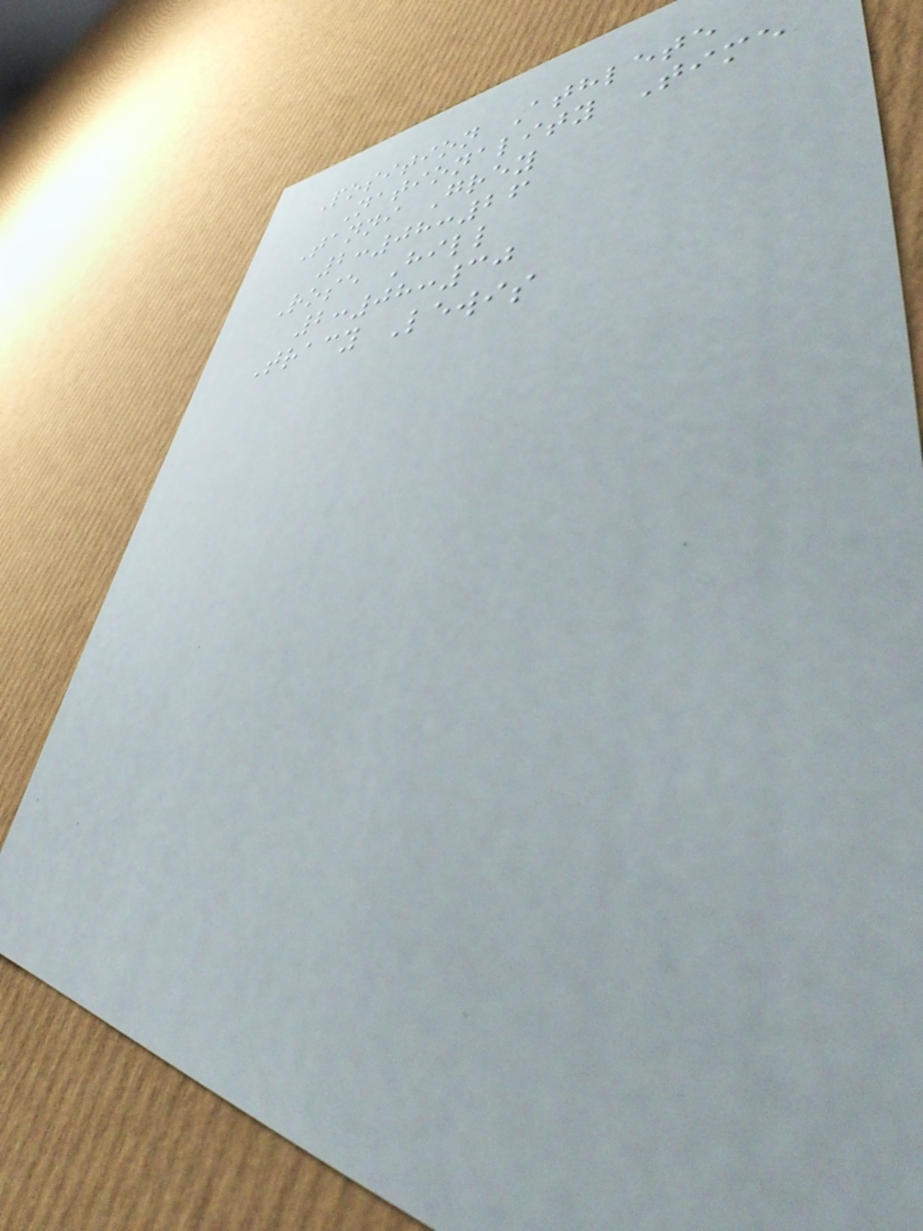Position Athlete
Nationality Time
Tanni Grey
2:08:26
Rose Hill
2:08:30
Tracy Lewis
